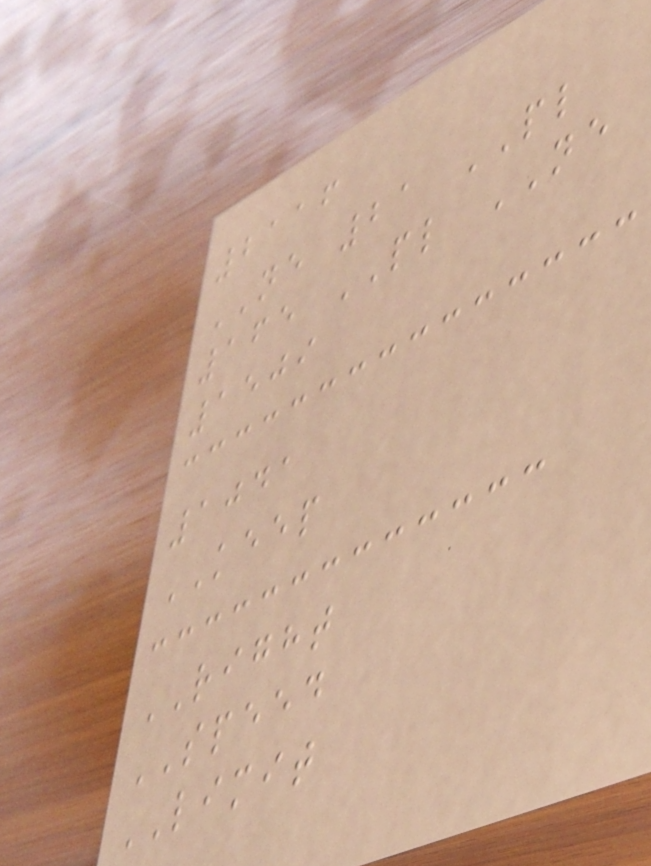2116
NE 21 PL
165 PL NE
1509
1041
KEEP
RIGHT
SPEED
LIMIT
